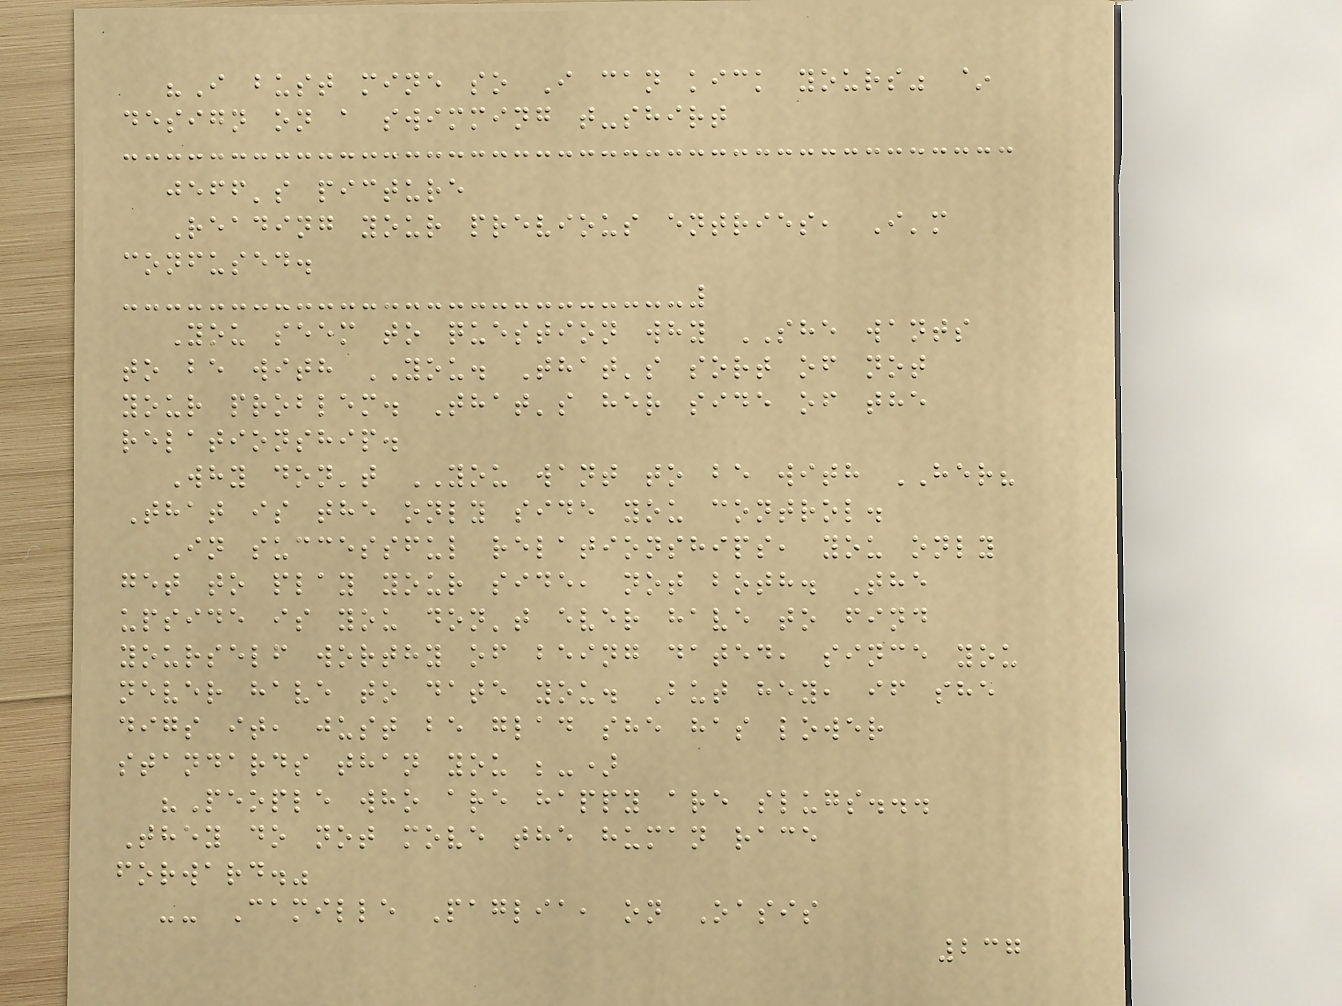"I bust mine so I can kick yours" ~
design on a swimming t-shirt
jeff's picture
Reading your previous entries, I'm
confused.
You seem to question why SHE wants
to be with YOU. That's sort of not
your problem. That's her side of the
relationship.
Why don't YOU want to be with HER?
That is the only side you control.
In successful relationships, you only
get to play your side, not both. The
upside is you don't ever have to find
yourself worthy of being dated, since you
never have to date you. But hey, if she
digs it, just be glad she has lower
standards than you ;-)
"People who are happy are slugs...
They do not move the human race
forward."
-- Camille Paglia, on Oasis
237
